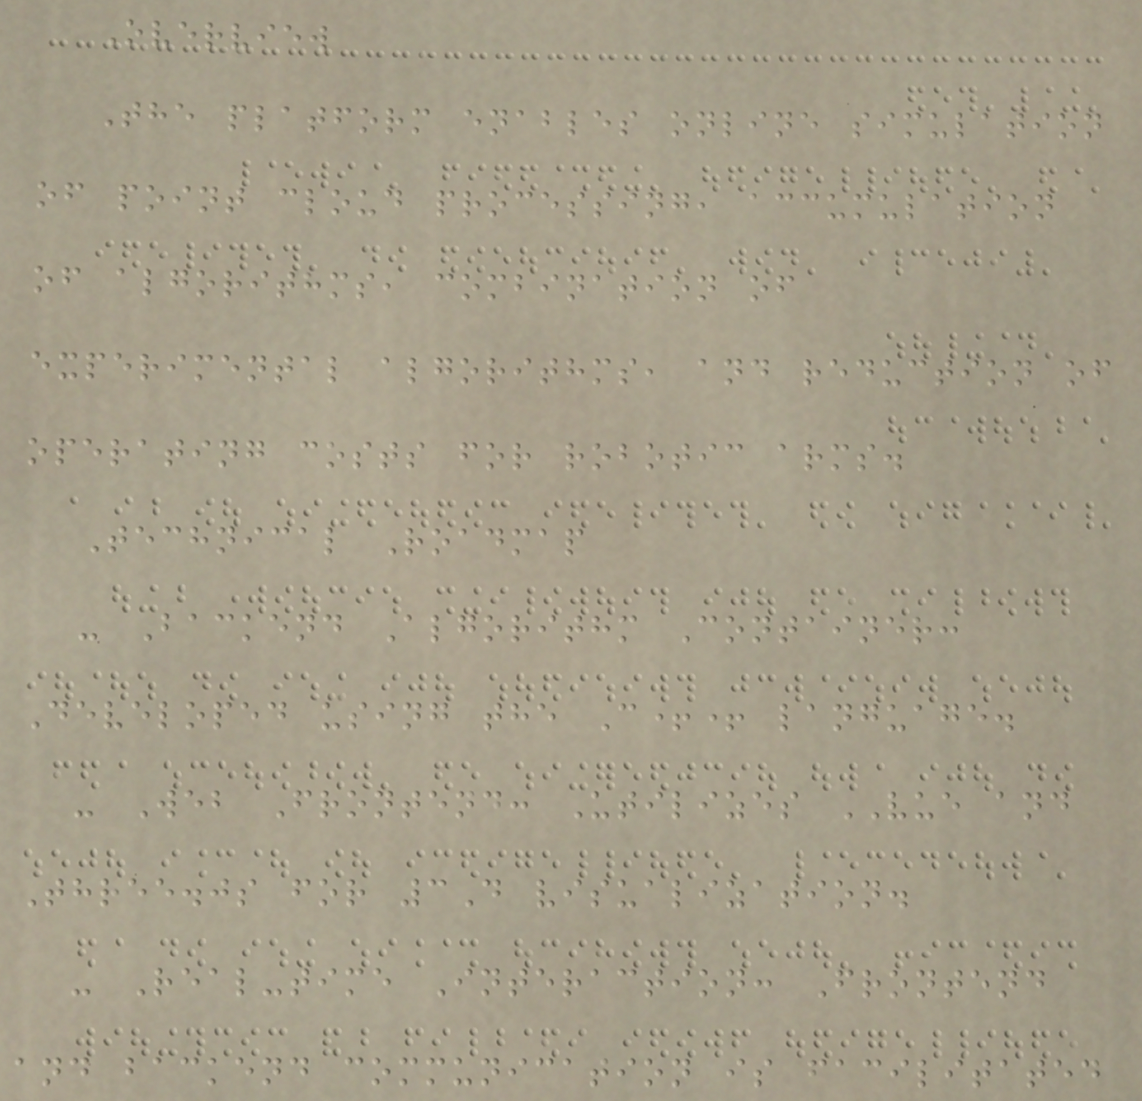Overview
The platform enables online simulation
of point cloud processing, accumulation
of algorithms, combination of
experimental algorithms, and reduction of
operating costs for robotic arms.
Technical Roadmap
- Backend Algorithm Container:
Developed using the C++ language.
- Web Frontend: Utilizes VUE and
Three.js for 3D visualization.
- Real-time Interaction: Frontend
and backend communication is facilitated
